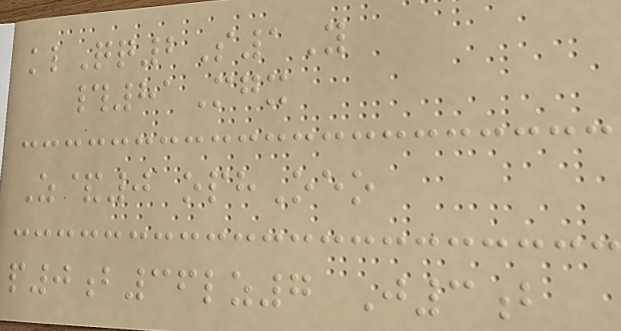klQq2S1Y
#81Mgx
Z&0 ophOeo
p0b36lz7 J3b
